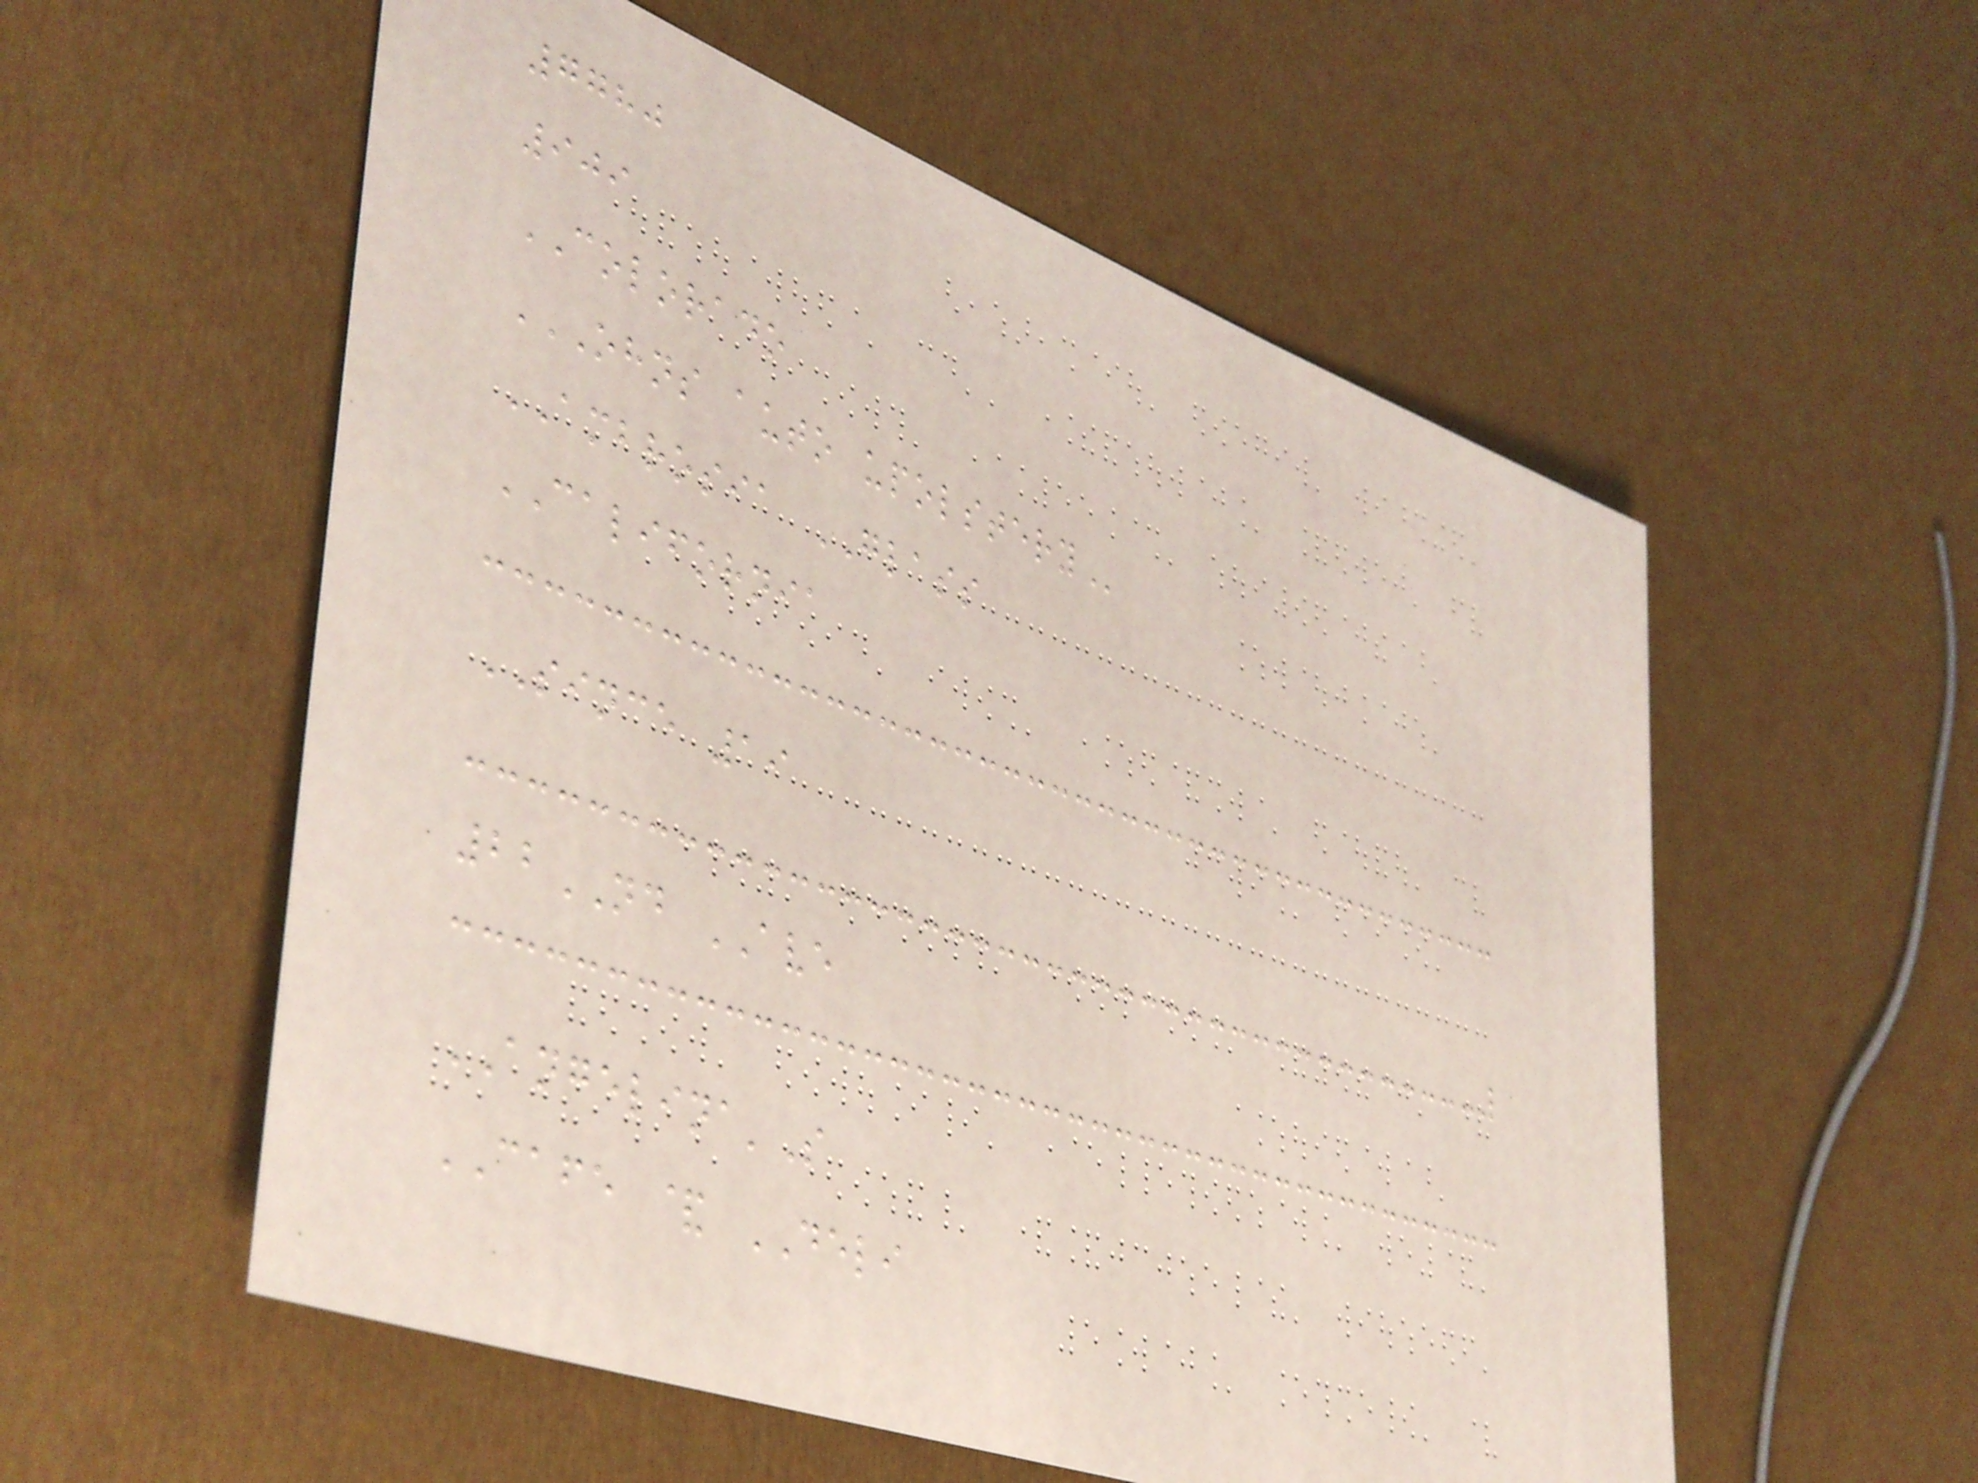7780
909
COLORADO
OHNS AUTO UPOLSTERY
AMBROSIA GLASS
CALIFORNIA
SINCE 19
22ND AVE
ANGELINA'S
CAFE & DELI
